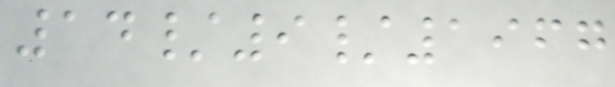14/9/1967
